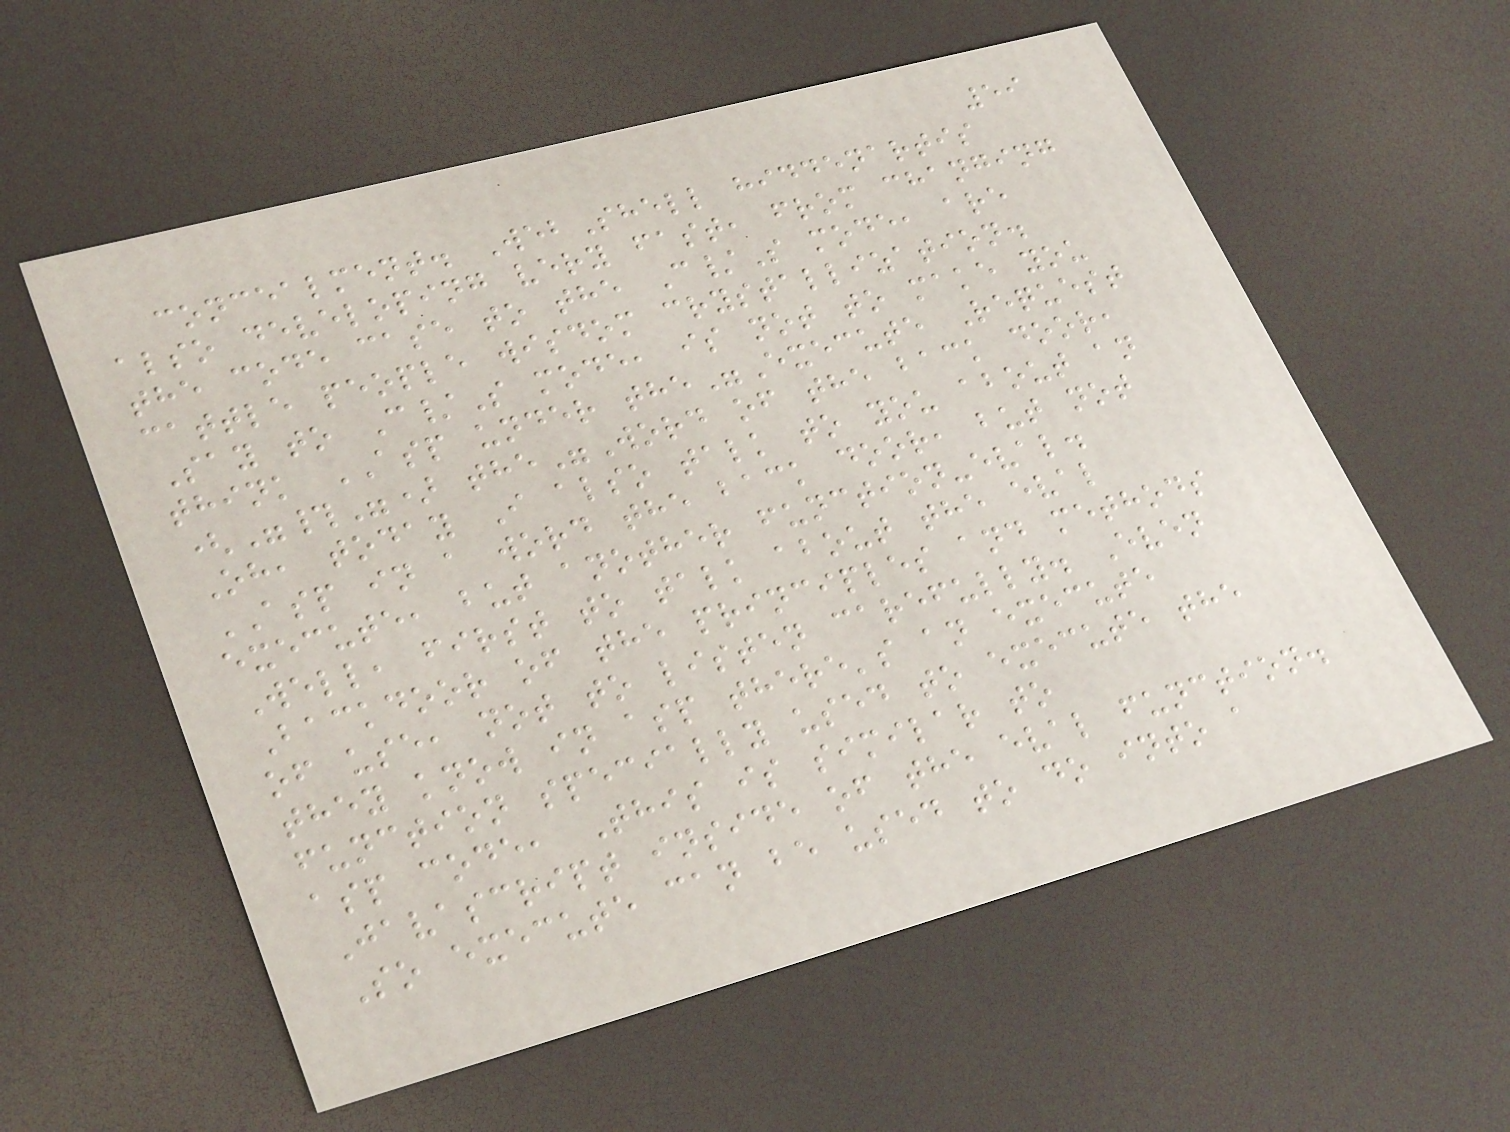59
concealment. WebShell hiddenartis
also developing very fast, from changing
the code case to the C/S mode, are
cattle people wisdom crystallization.
Say to C/S mode, is not to make you
think ASP under the"Execute Request
("#") the"Word of the back door,
Oh, today I also talk to you about an
ASP in a word the back door, but not
execute, but another function-eval.
Well, first to talk about the eval
Backdoor of the principles and methods
of use, not to listen carefully. Even
they know in asp there's an execute
function specially used to execute the
asp code, This is similar to
Javascript inside of the eval function.
So execute can be used to do into a
